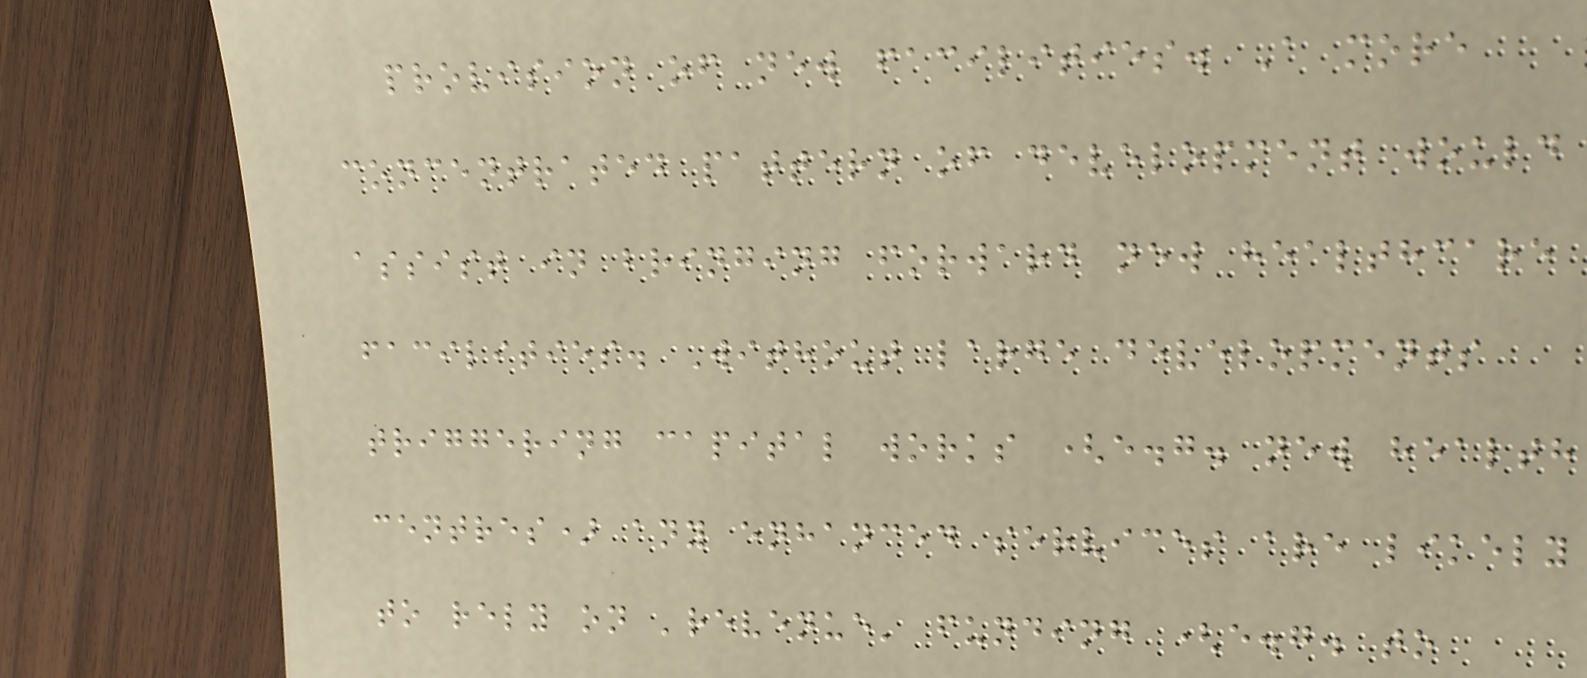provision of new facilities. A more
concentrated pattern of development would
assist in bringing forward new healthcare
facilities. Without large developments
triggering capital works (e.g. new health
centres) any enhanced services are likely
to rely on 'revenue' funding (e.g. to
